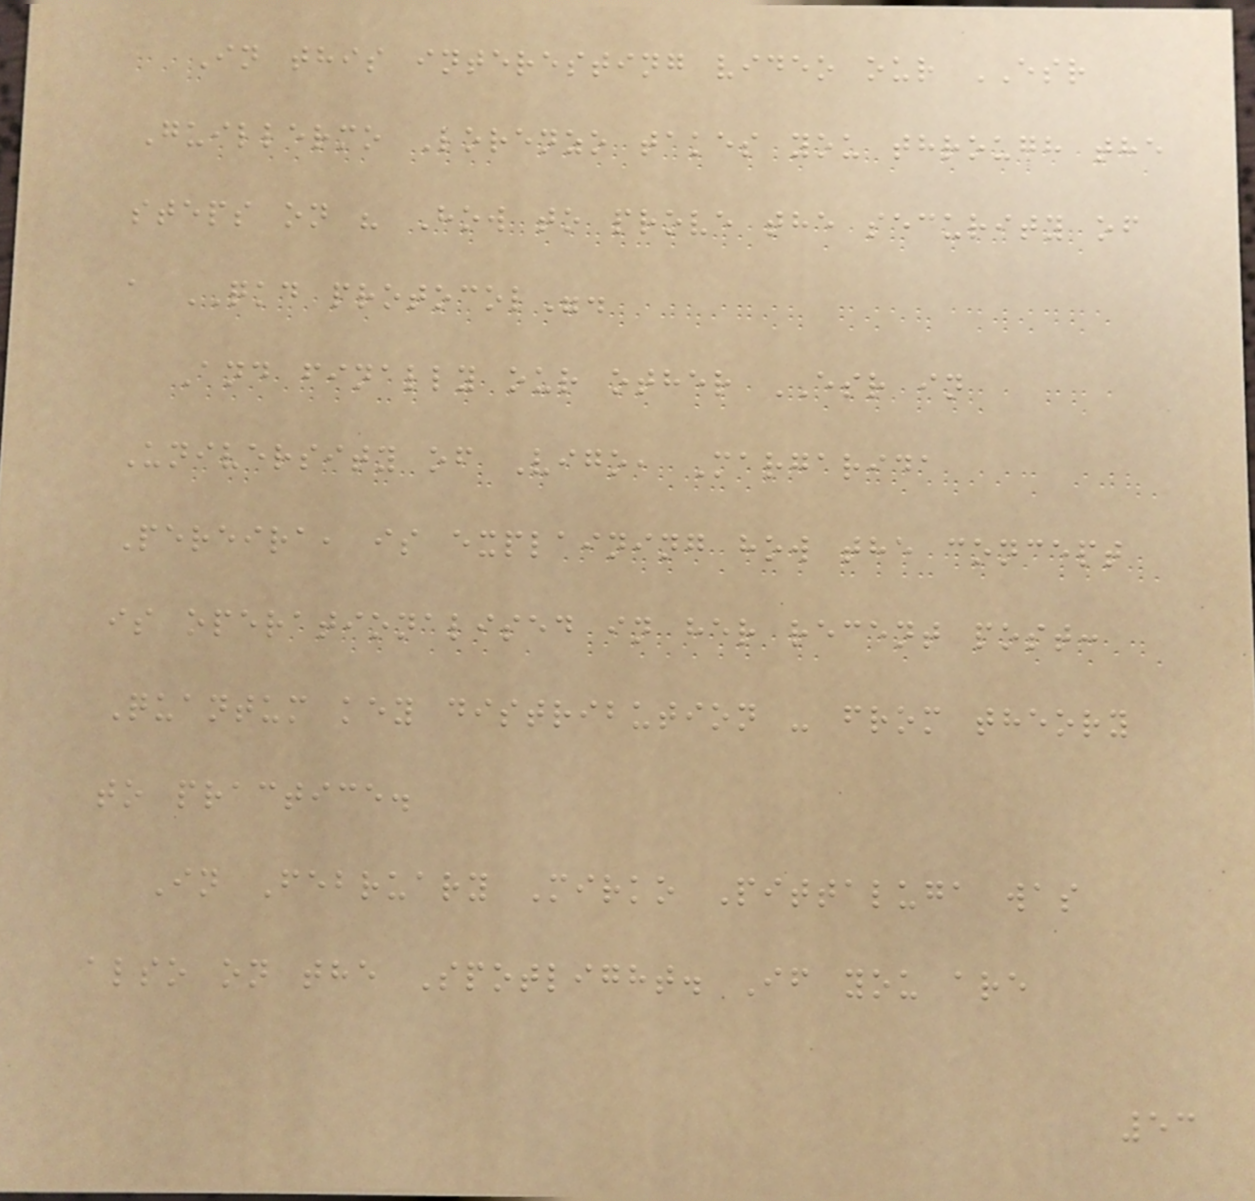In this interesting video our ESR
Guillermo Lorenzo takes you through the
steps on " How to prove the security of
a QKD protocol".
And finally our other ESR in
University of Vigo, Margarida
Pereira, is explaining how the concept
is operationalised in her recent post:
Quantum key distribution - from theory
to practice.
In February Mirko Pittaluga was
also on the Spotlight. If you are
53
